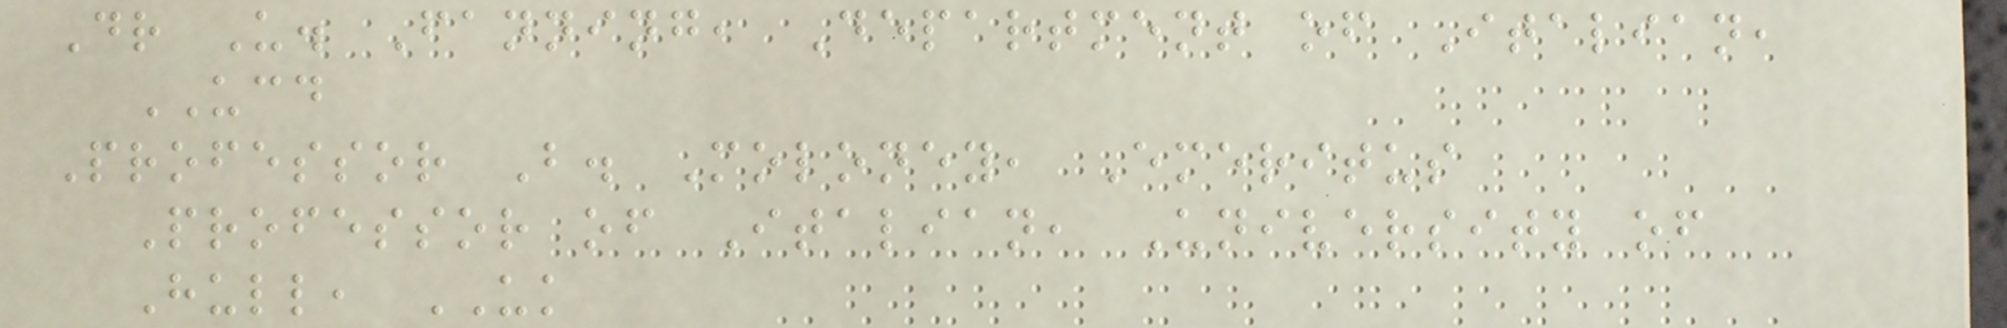Dr U. Fanning, Department of Italian,
UCD
Professor B. Moloney, Emeritus
Professor of Italian, University of
Hull, UK
